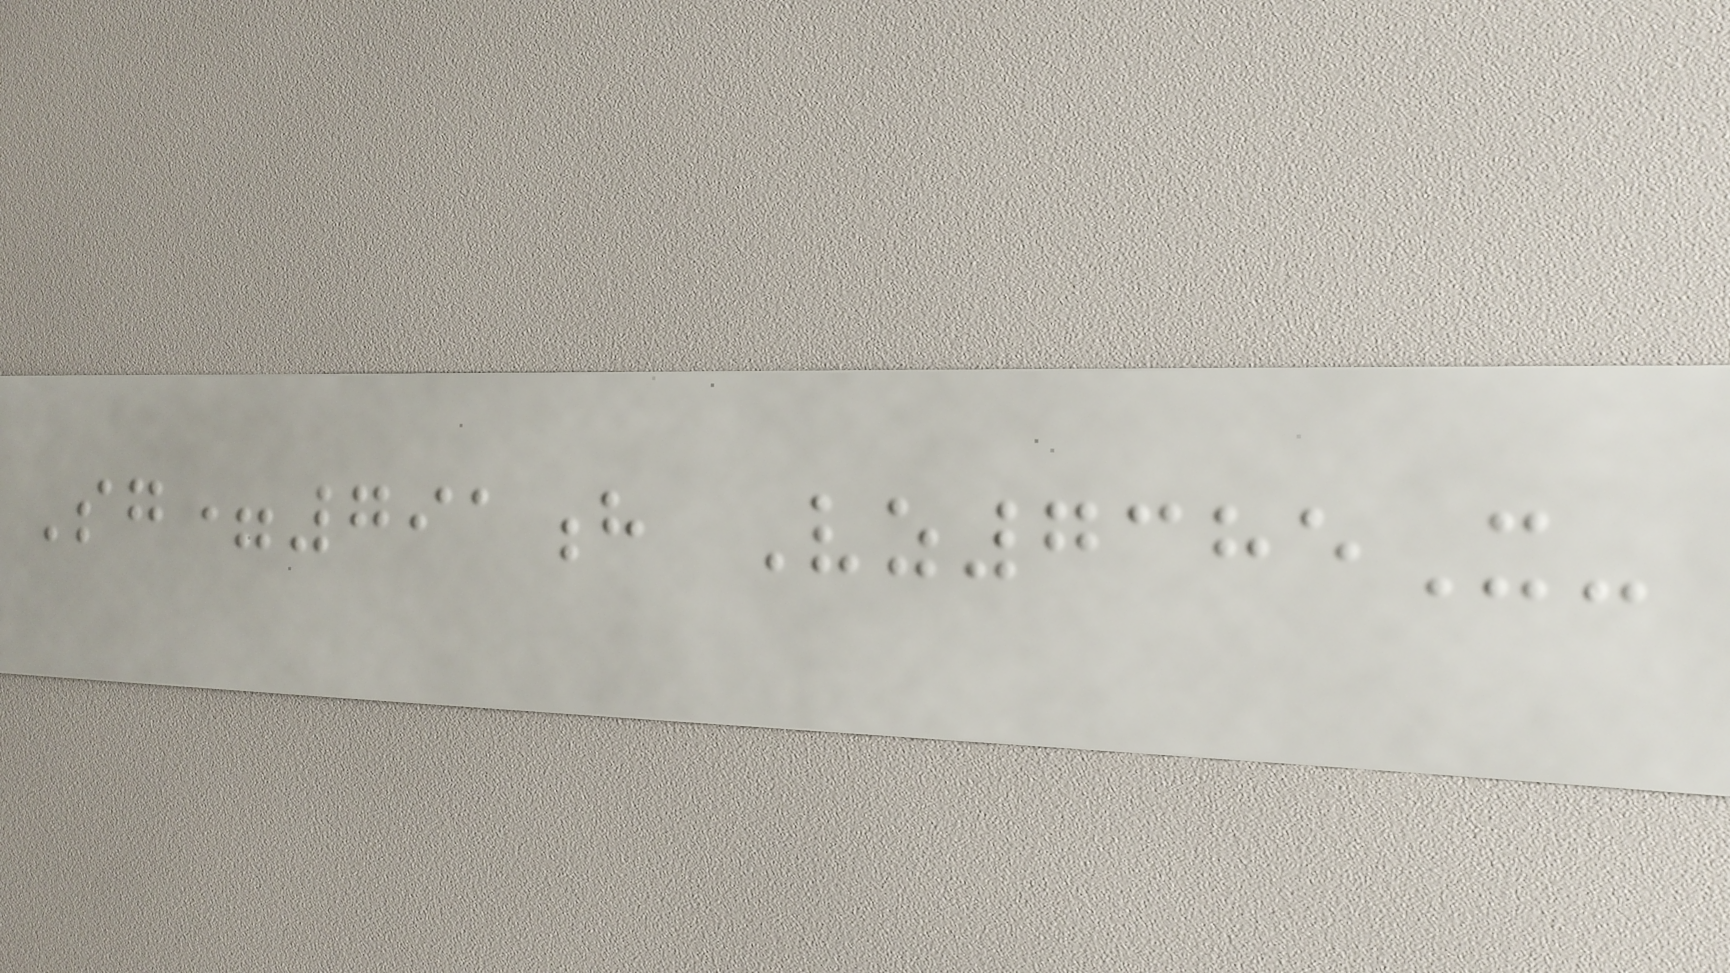Sg=791h Vz7385X-
